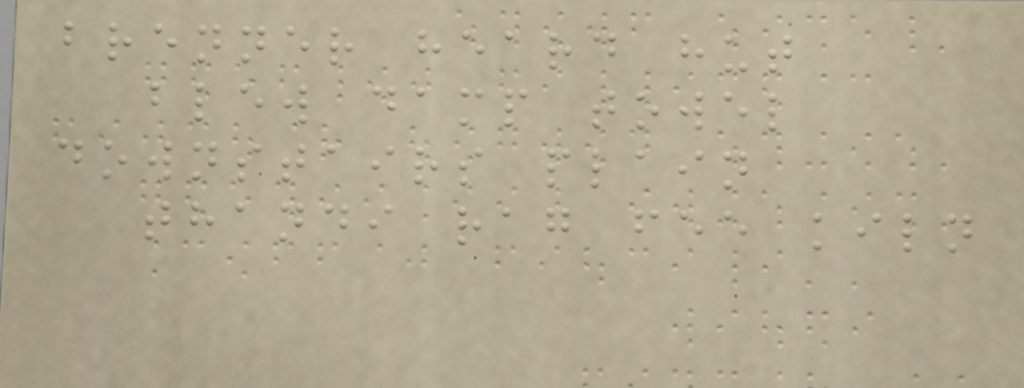brenner heard hut
blew damp towel
downstairs plain
thandi rag fee kiln
